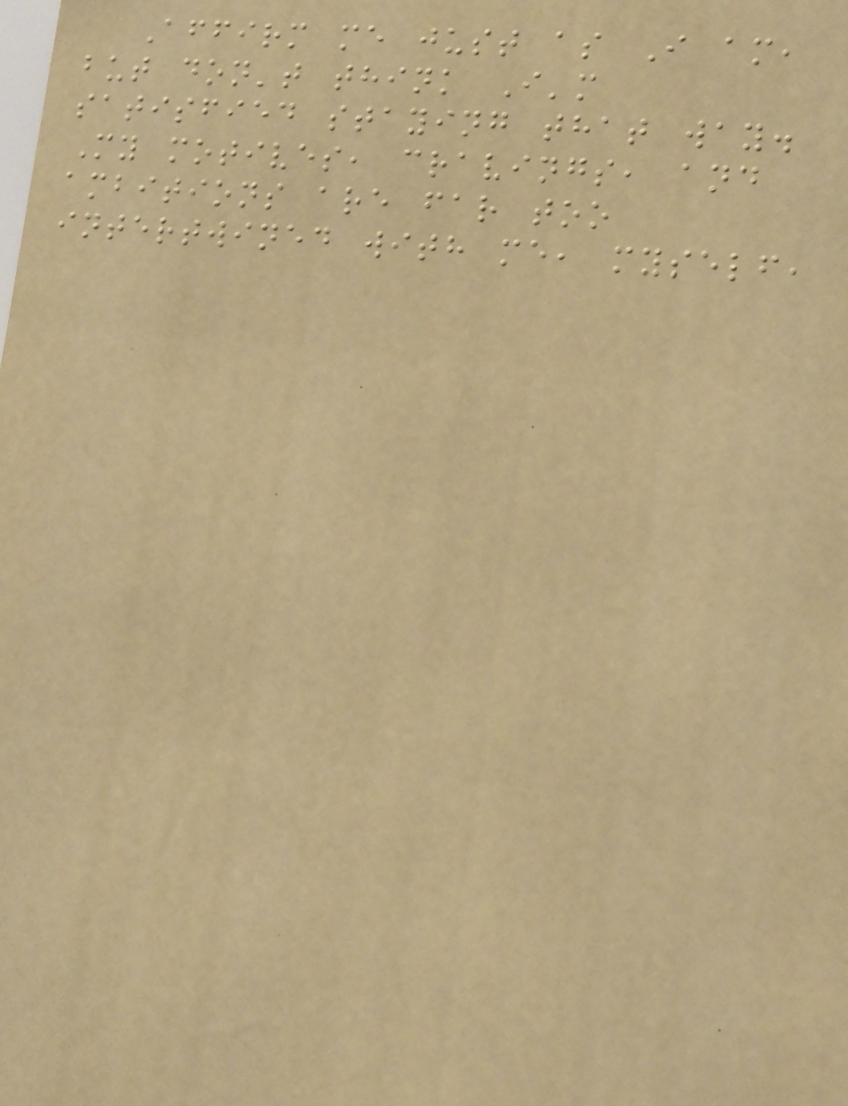Affirm me just as I am,
but don't think I'm
satisfied staying that way.
My motives, cravings, and
ambitions are far too
intertwined with me, myself,
